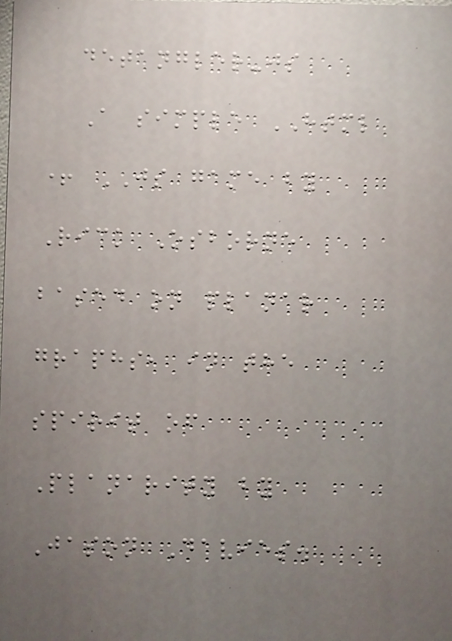detangler-js
A simple HTML
+ JS game by
Rick Osborne
based on planar
graphs, in the
spirit of
Planarity by
Jason Davies.
